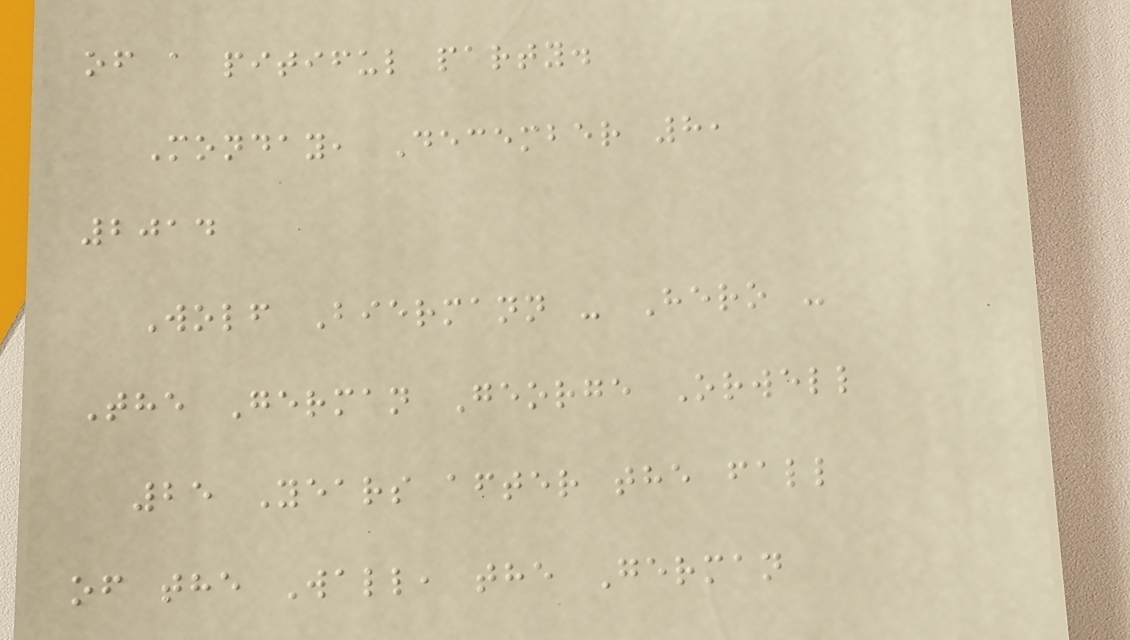of a pitiful party.
Monday, December 8,
2014
Wolf Biermann - Hero -
The German George Orwell
25 Years after the fall
of the Wall, the German
